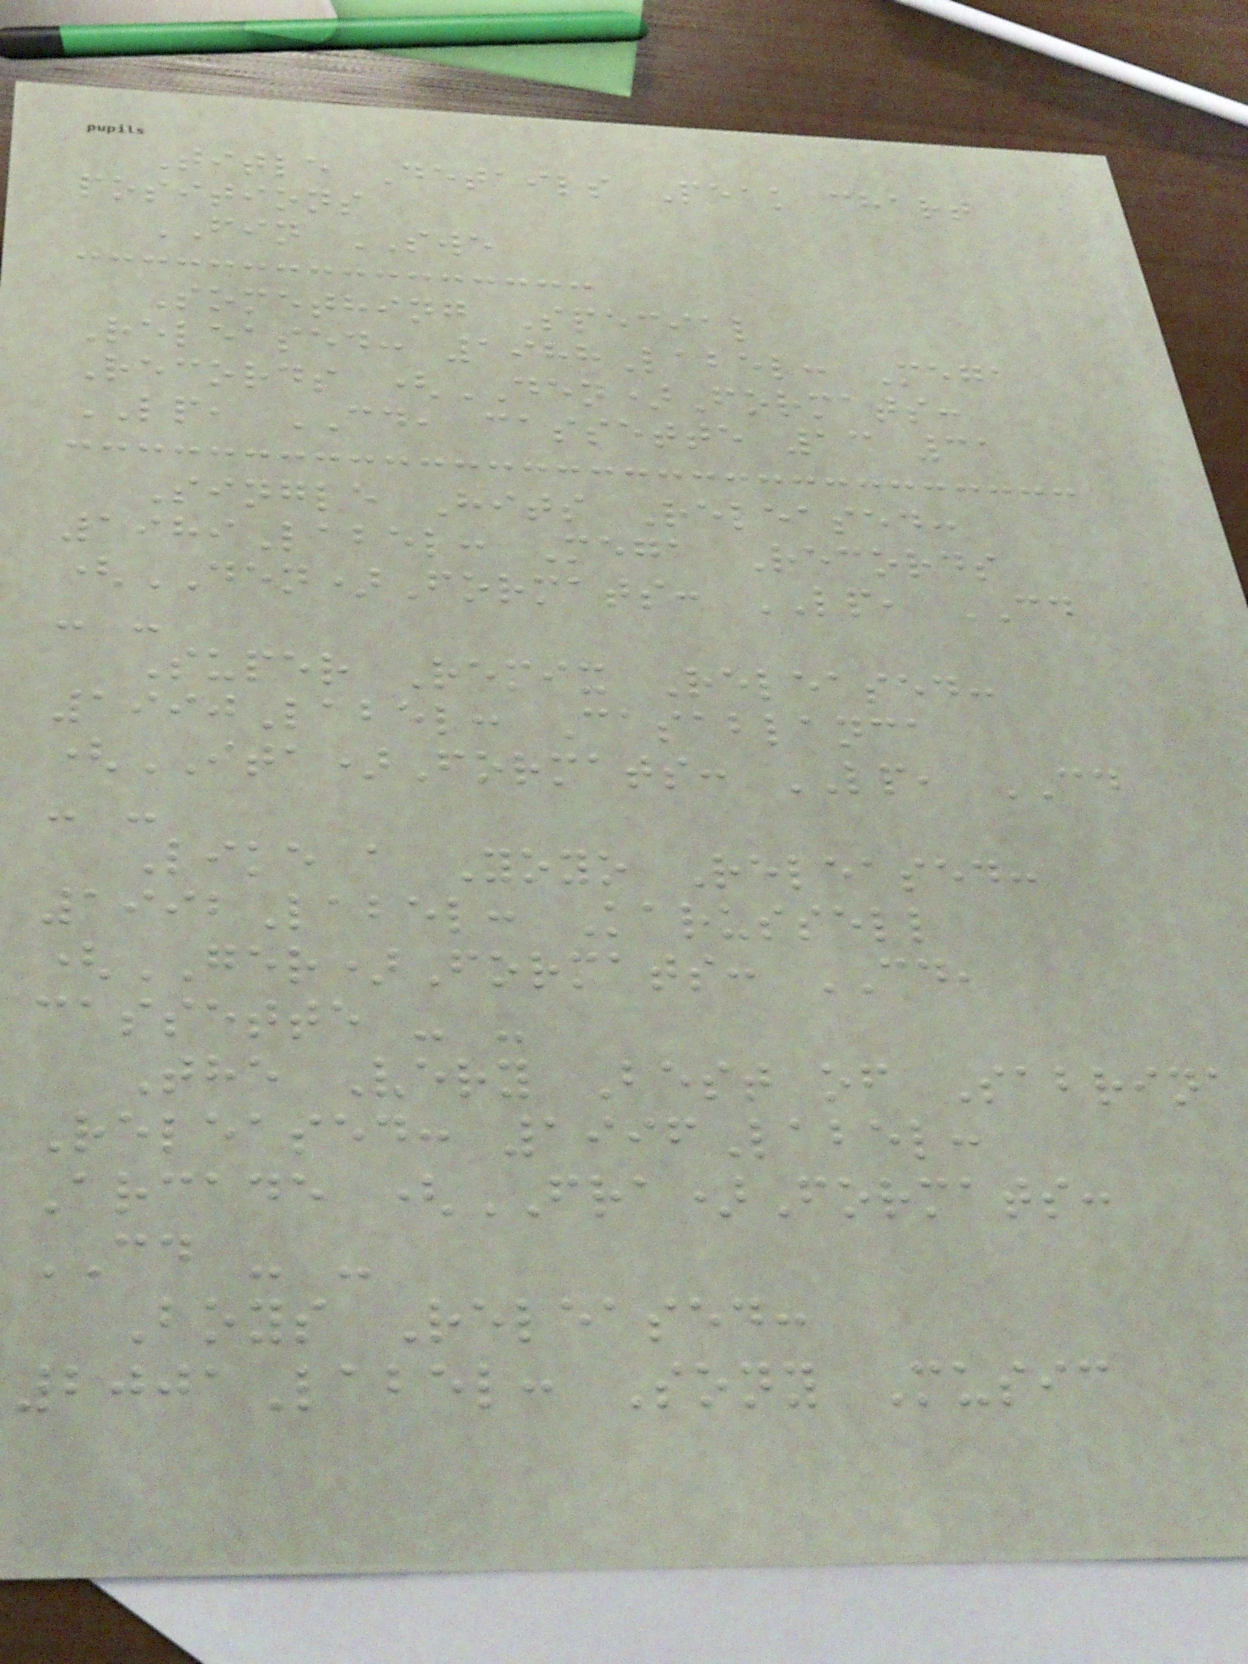Title Details Peak chart
positions
FIN SWE
Something Special
Released: 1988Label: Mega
Records (DEN)Formats:
LP, CD, cassette 13 31
Single Hits Released:
1989Label: Mega Records
(DEN)Formats: LP, CD
- -
Super Remix Released:
1990Label: Casablanca
(ITA)Formats: LP, CD
- -
Like a Yoyo Released:
1992Label: Karussell
(GER)Formats: CD,
cassette - -
The Very Best of Sabrina
Released: 1996Label:
Arcade (FRA)Formats:
CD - -
Boys Released:
2001Label: Sony Music
